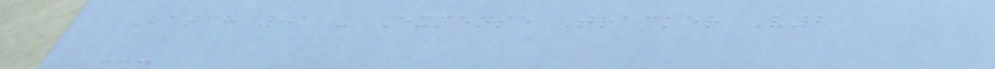Batch 01 - Expense Tracker V2
---
